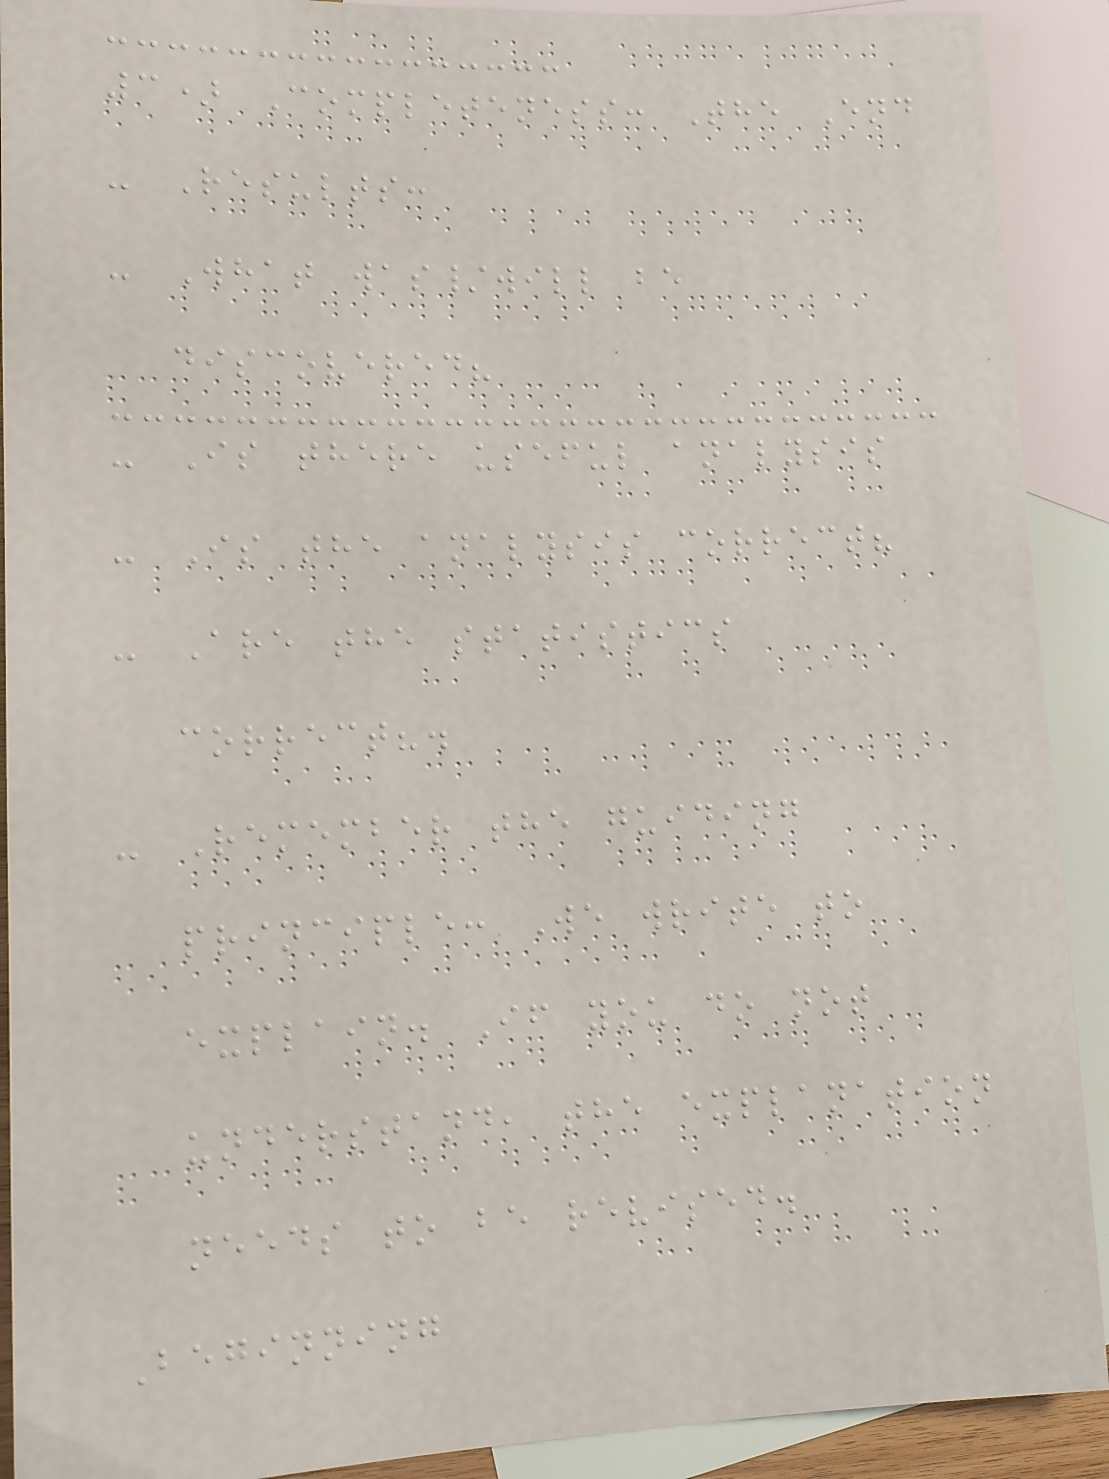3) Completeness: The End
- Results:
- What was/will be
discovered?
- Is there useful analysis
- Is the analysis correct?
- Are the statistics
correct?.
- Remember the guiding
principle: We write to
explain. If you do not
understand, the explanation
needs to be revised.
Beginning
